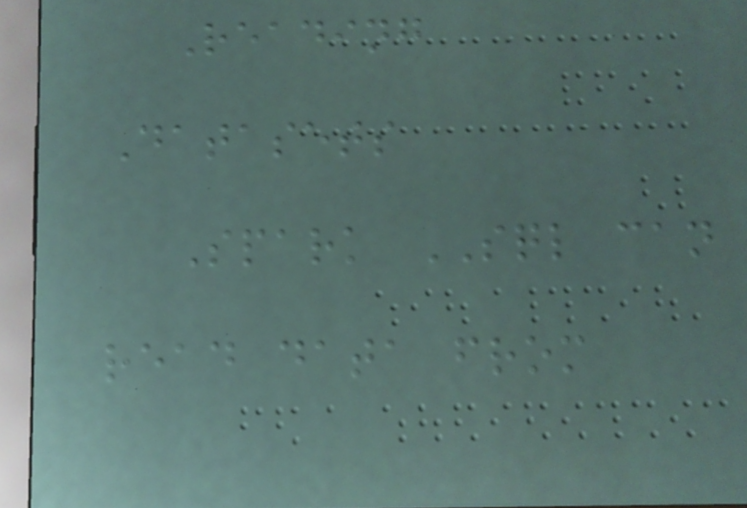Reading
Datasets
Spark SQL can
read data from
